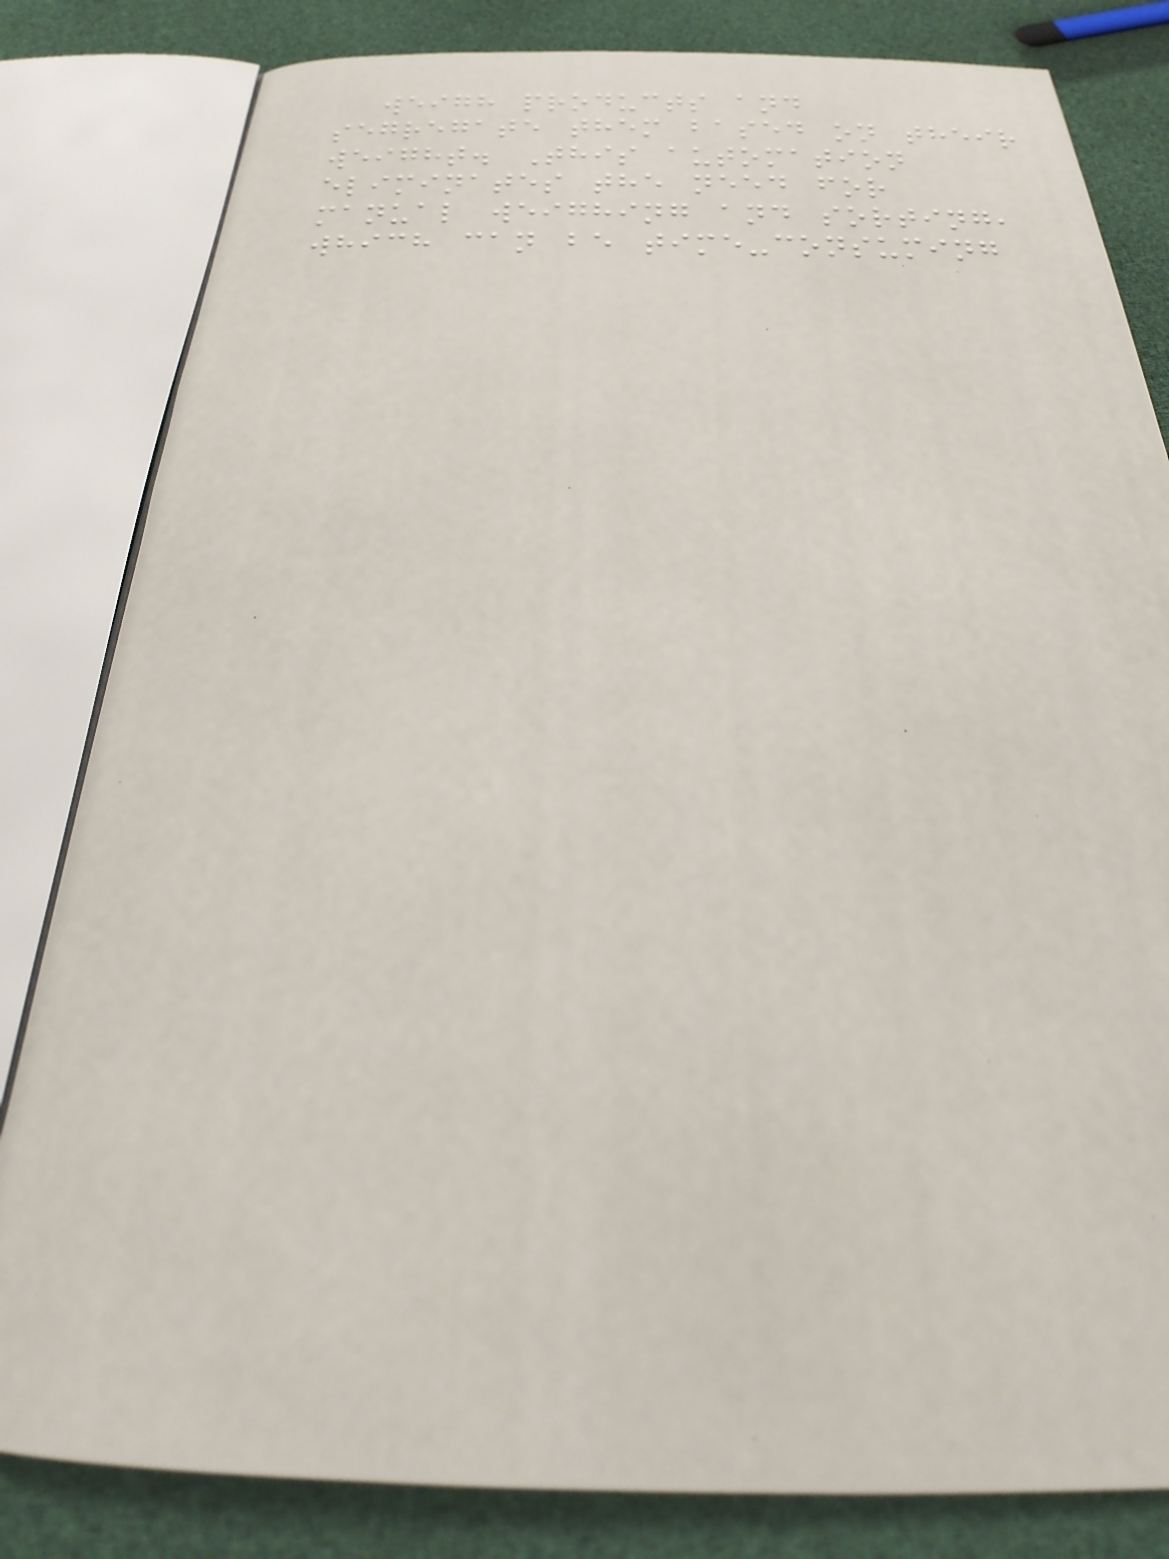weigh products and
segregate them based on their
weight. This automation
eliminates the need for
manual weighing and sorting,
which can be time-consuming
